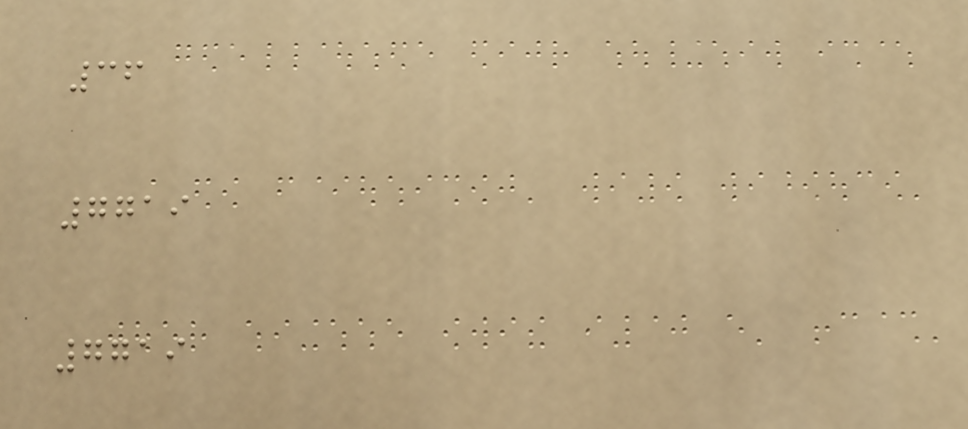36
7719
7719
